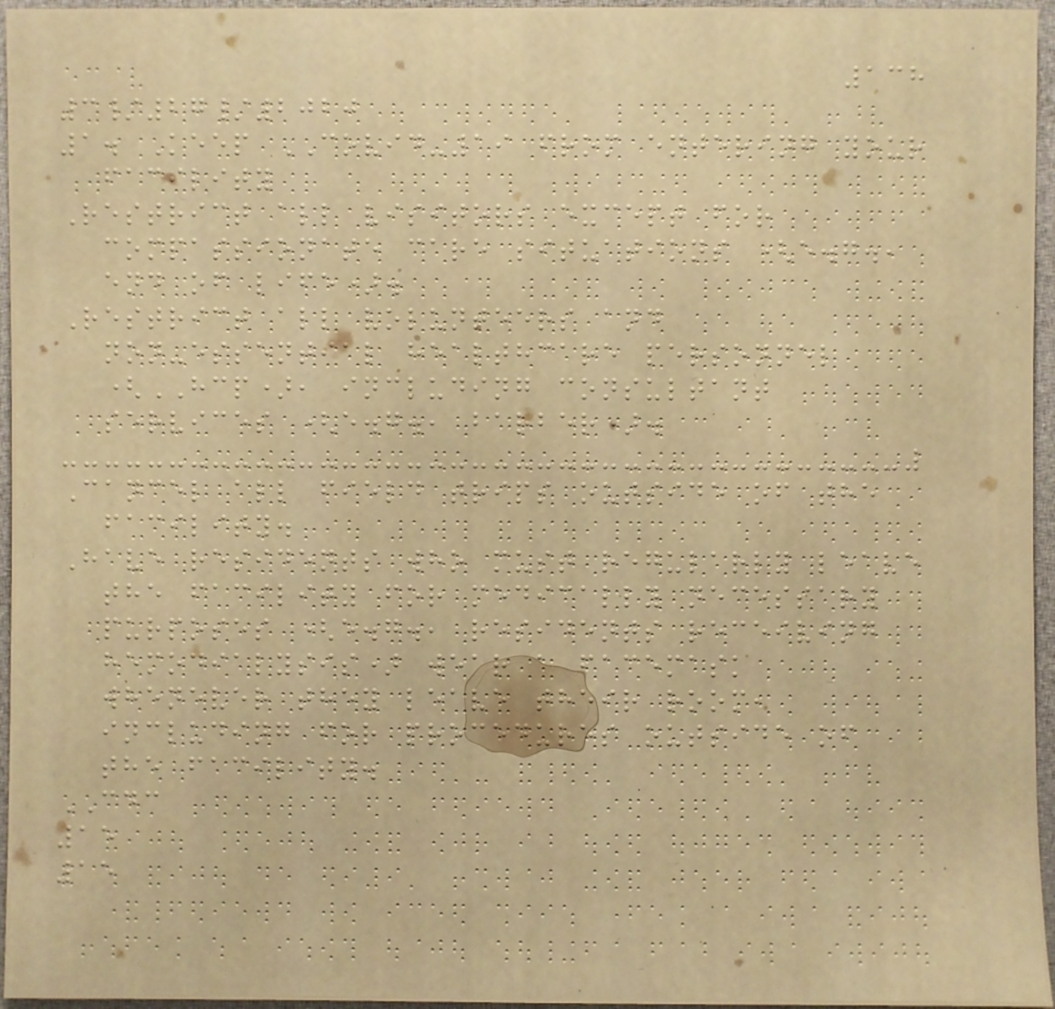138
3/27/2020
1. Keep COVID-19 from entering your
facility
Restrict all visitors except for
compassionate care situations (e.g.,
end of life).
Restrict all volunteers and
non-essential healthcare personnel
(HCP), including consultant
services (e.g., barber).
Cancel all field trips outside of the
facility.
Have residents who must regularly leave
the facility for medically necessary
purposes (e.g., residents receiving
hemodialysis) wear a facemask
whenever they leave their room,
including for procedures outside of
the facility.
CDC
15
15
